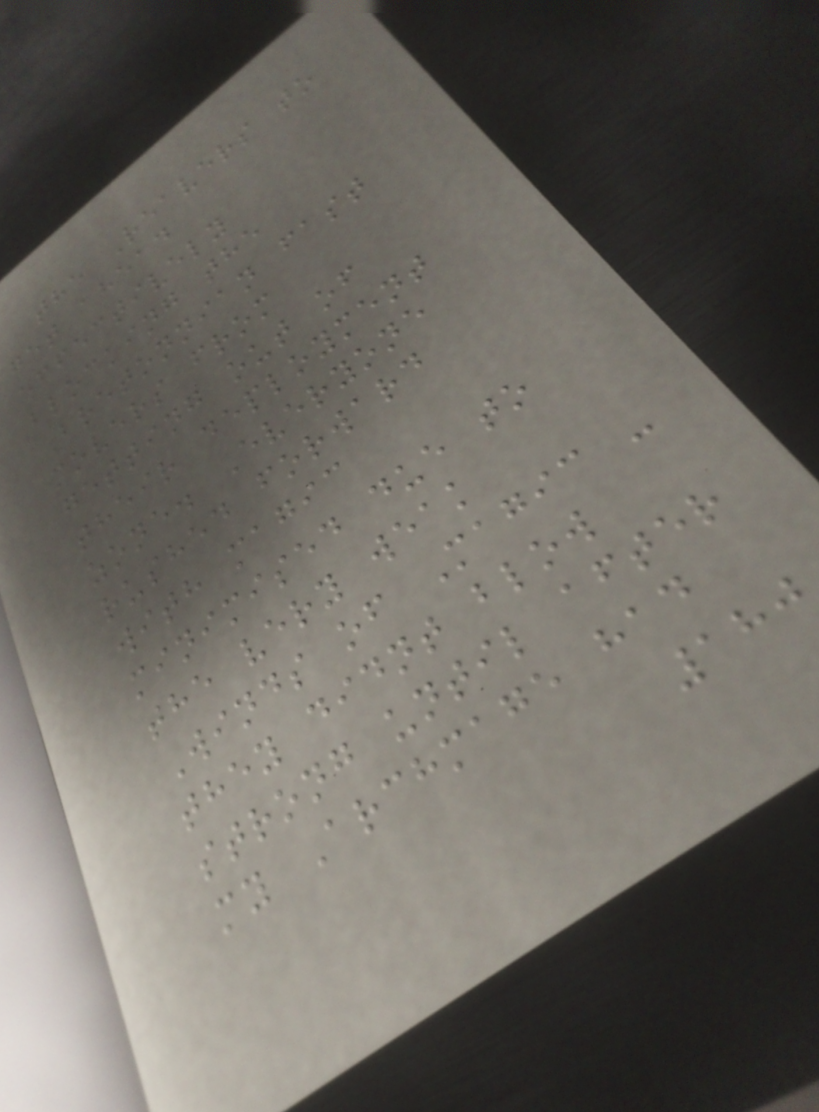the Reavers to
get ahead
effectively
blocking the
Bretonnian fast
movers from
getting out of
their deployment
zone. Everyone
rushed forward
with magic
minimised due to
the very weak
Winds of Magic -
they didnt blow
strong until after
my Archmage had
180
